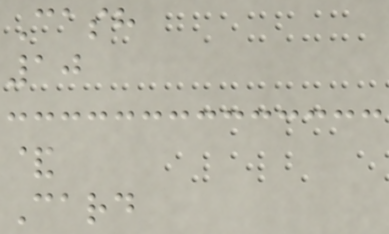Cash
10
&
Card
